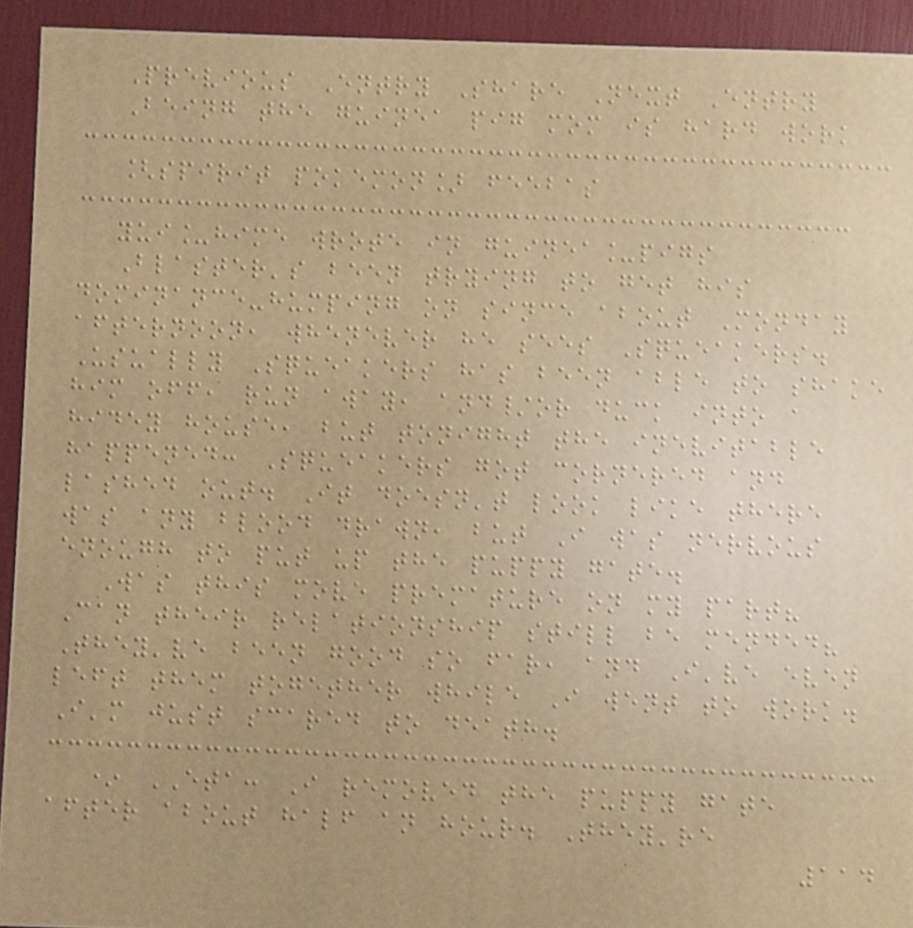Previous Entry Share Next Entry
Being the guinea pig mom is hard work
[spirit pokemon] feebas
yui_hime wrote in guinea_pigs
Blaster's been trying to get his
dominance-humping on since about Monday
afternoon, whenever he sees Squeakers.
Usually Squeakers has been able to shake
him off, run away, and/or duck into a
hidey house, but tonight the inevitable
happened: Squeakers got cornered and
lashed out. It doesn't look like there
was any blood drawn, but I was nervous
enough to put up the puppy gate.
Was this move premature on my part?
Can their relationship still be mended?
They've been good so far, and I've even
left them together while I went to work.
I'm just scared to death.
* ETA: I removed the puppy gate
after about half an hour. They're
114
